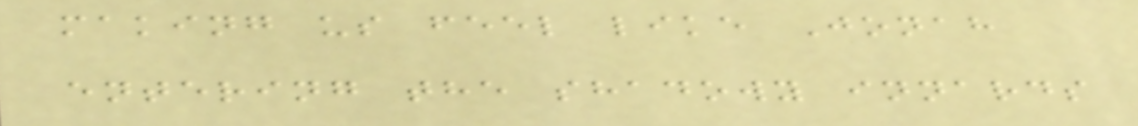making us feel like Jonah
entering the shadowy innards
